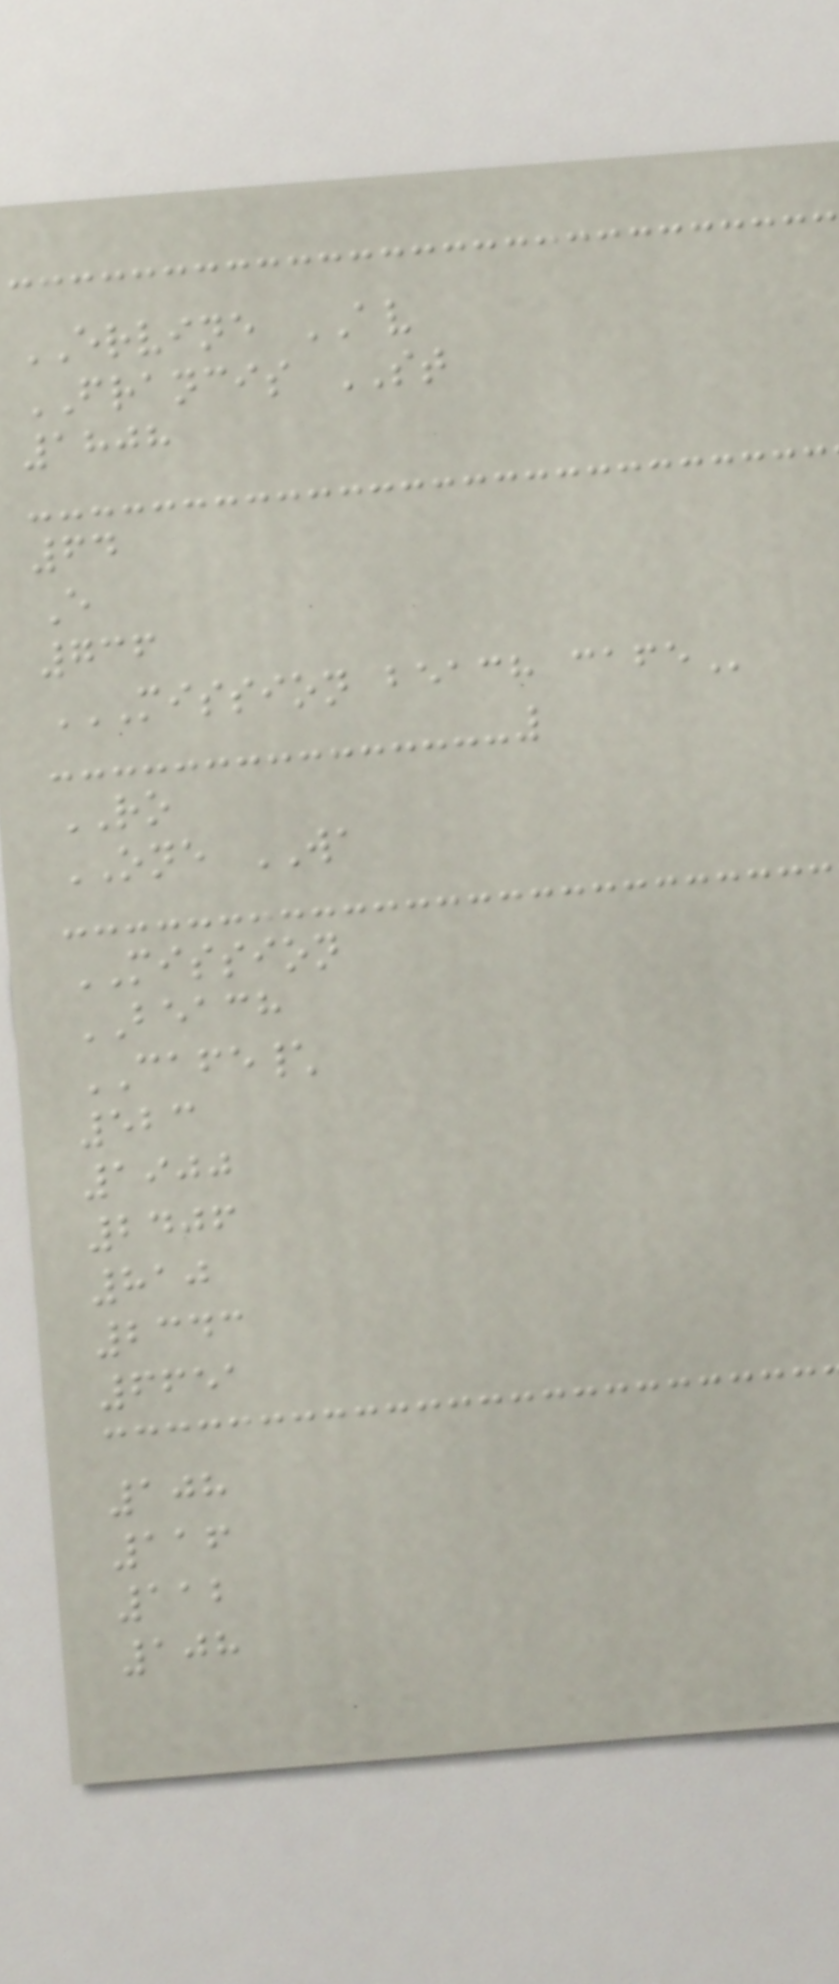ERVINE AV
FRANCIS ST
1808
64
E
736
MISSION BEACH CAFE
RO
ONE WA
MISSION
BEACH
CAFE\
523
1900
2406
810
2343
6651
108
116
112
108
